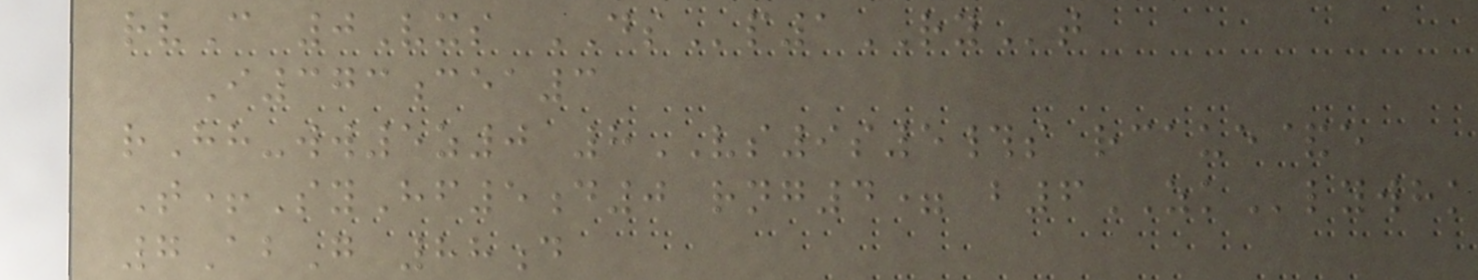rvC 0Vxs DSp1RYt
I373cea3
rHh-ww5z0 8VS9s5#s rcaue&e
T+SyHf5d0 rng4= b6ZKlywhk
7AbG 88d
